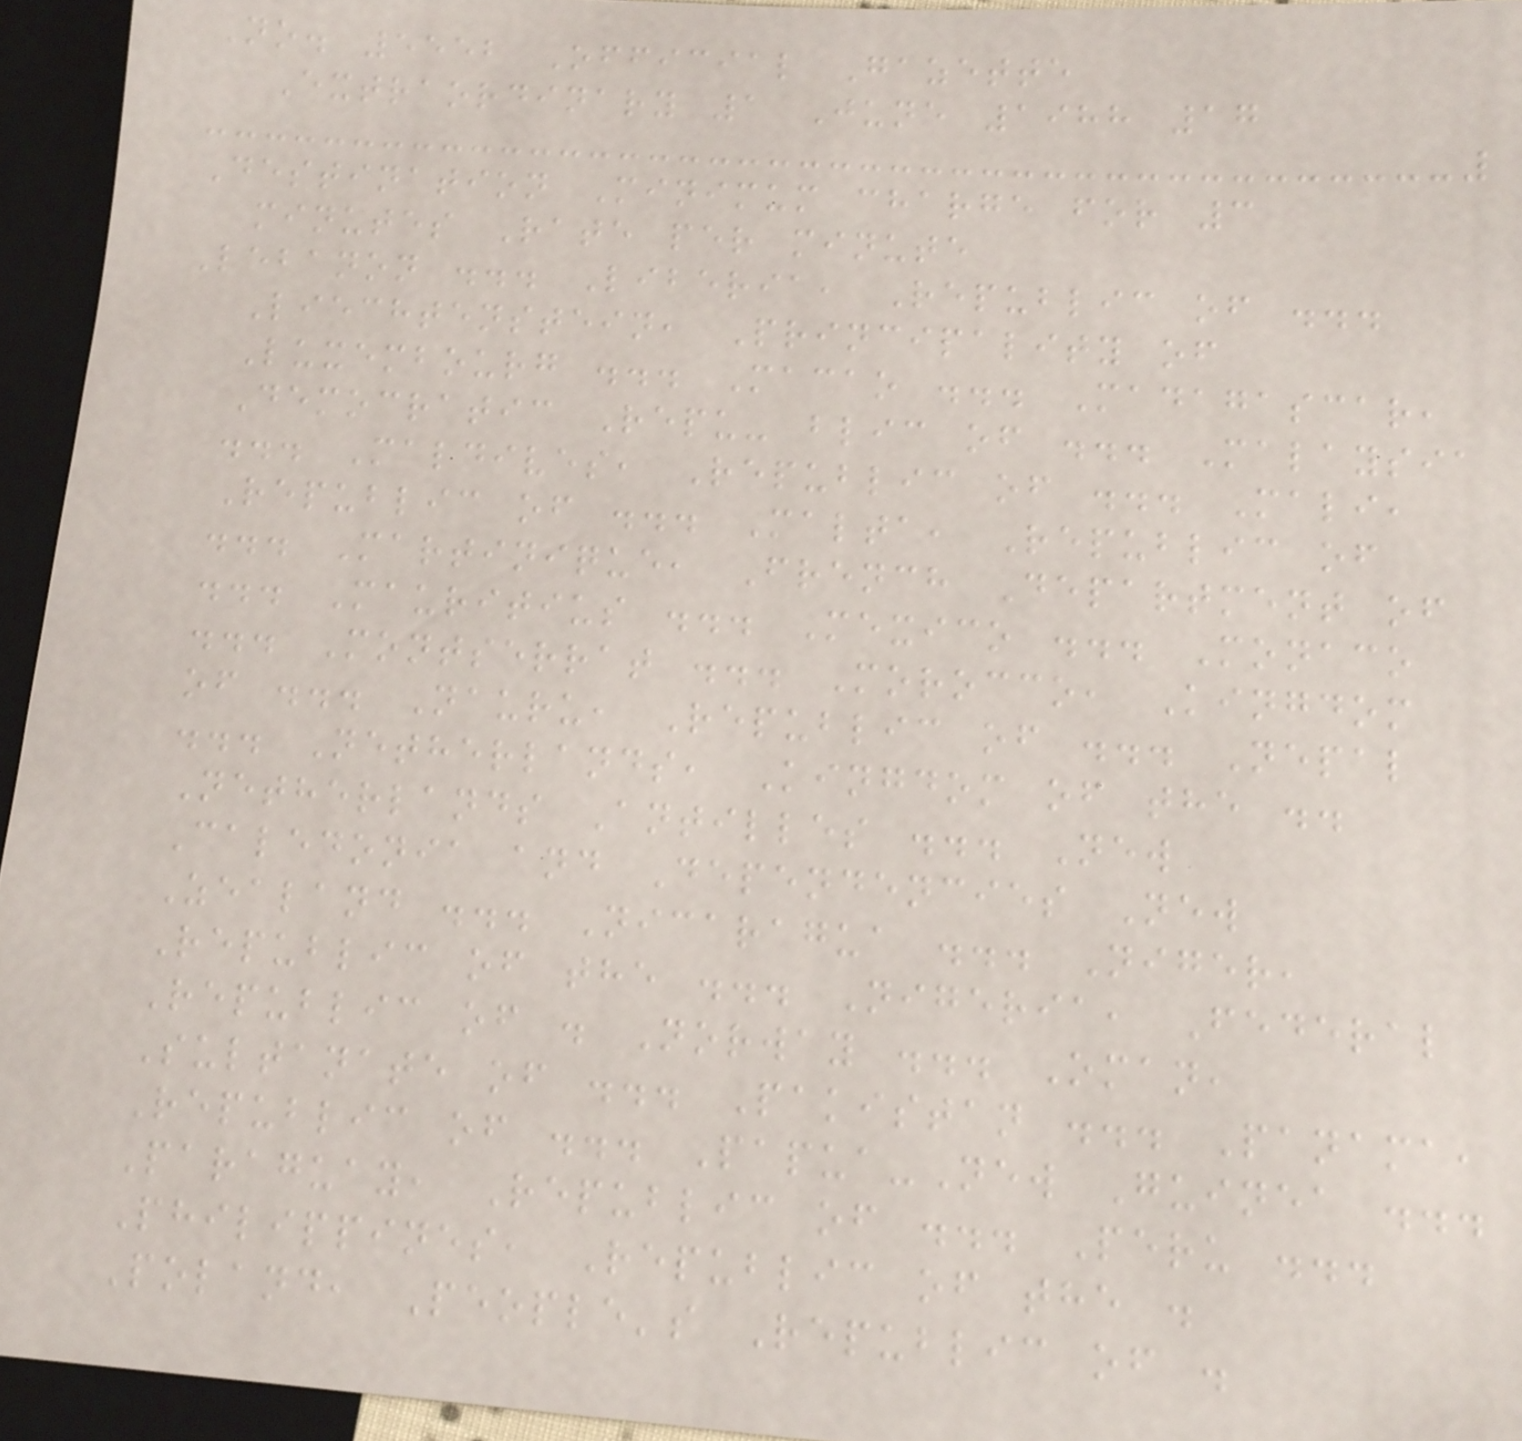No. 5552 Official Gazette
Extraordinary 1 June 1988 17
Destination Minimum charge for 3
minutes Rate per minute
Lebanon ... Liberia, Republic of ...
Liechtenstein, Principality of
Luxembourg ... Macao ... Madagascar,
Democratic Repu- blic of ... Malaysia
... Maldives, Republic of ... Mali,
Republic of ... Malta, Republic of
... Martinique, French Department of
... Mauritius ... Mexico ... Monaco
... Montserrat ... Morocco, Kingdom
of ... Nauru, Republic of ... Nepal
... Netherlands, Kingdom of the ..
Netherlands Antilles ... New
Caledonia and Dependencies New
Zealand ... Nicaragua ... Niger,
Republic of the ... Nigeria, Federal
Republic of . Norway ... Oman,
Sultanate of ... Pakistan ... Panama,
Republic of ... Papua-New Guinea ...
Paraguay, Republic of ... Peru ...
Philippines, Republic of the .
Poland, People's Republic of .
